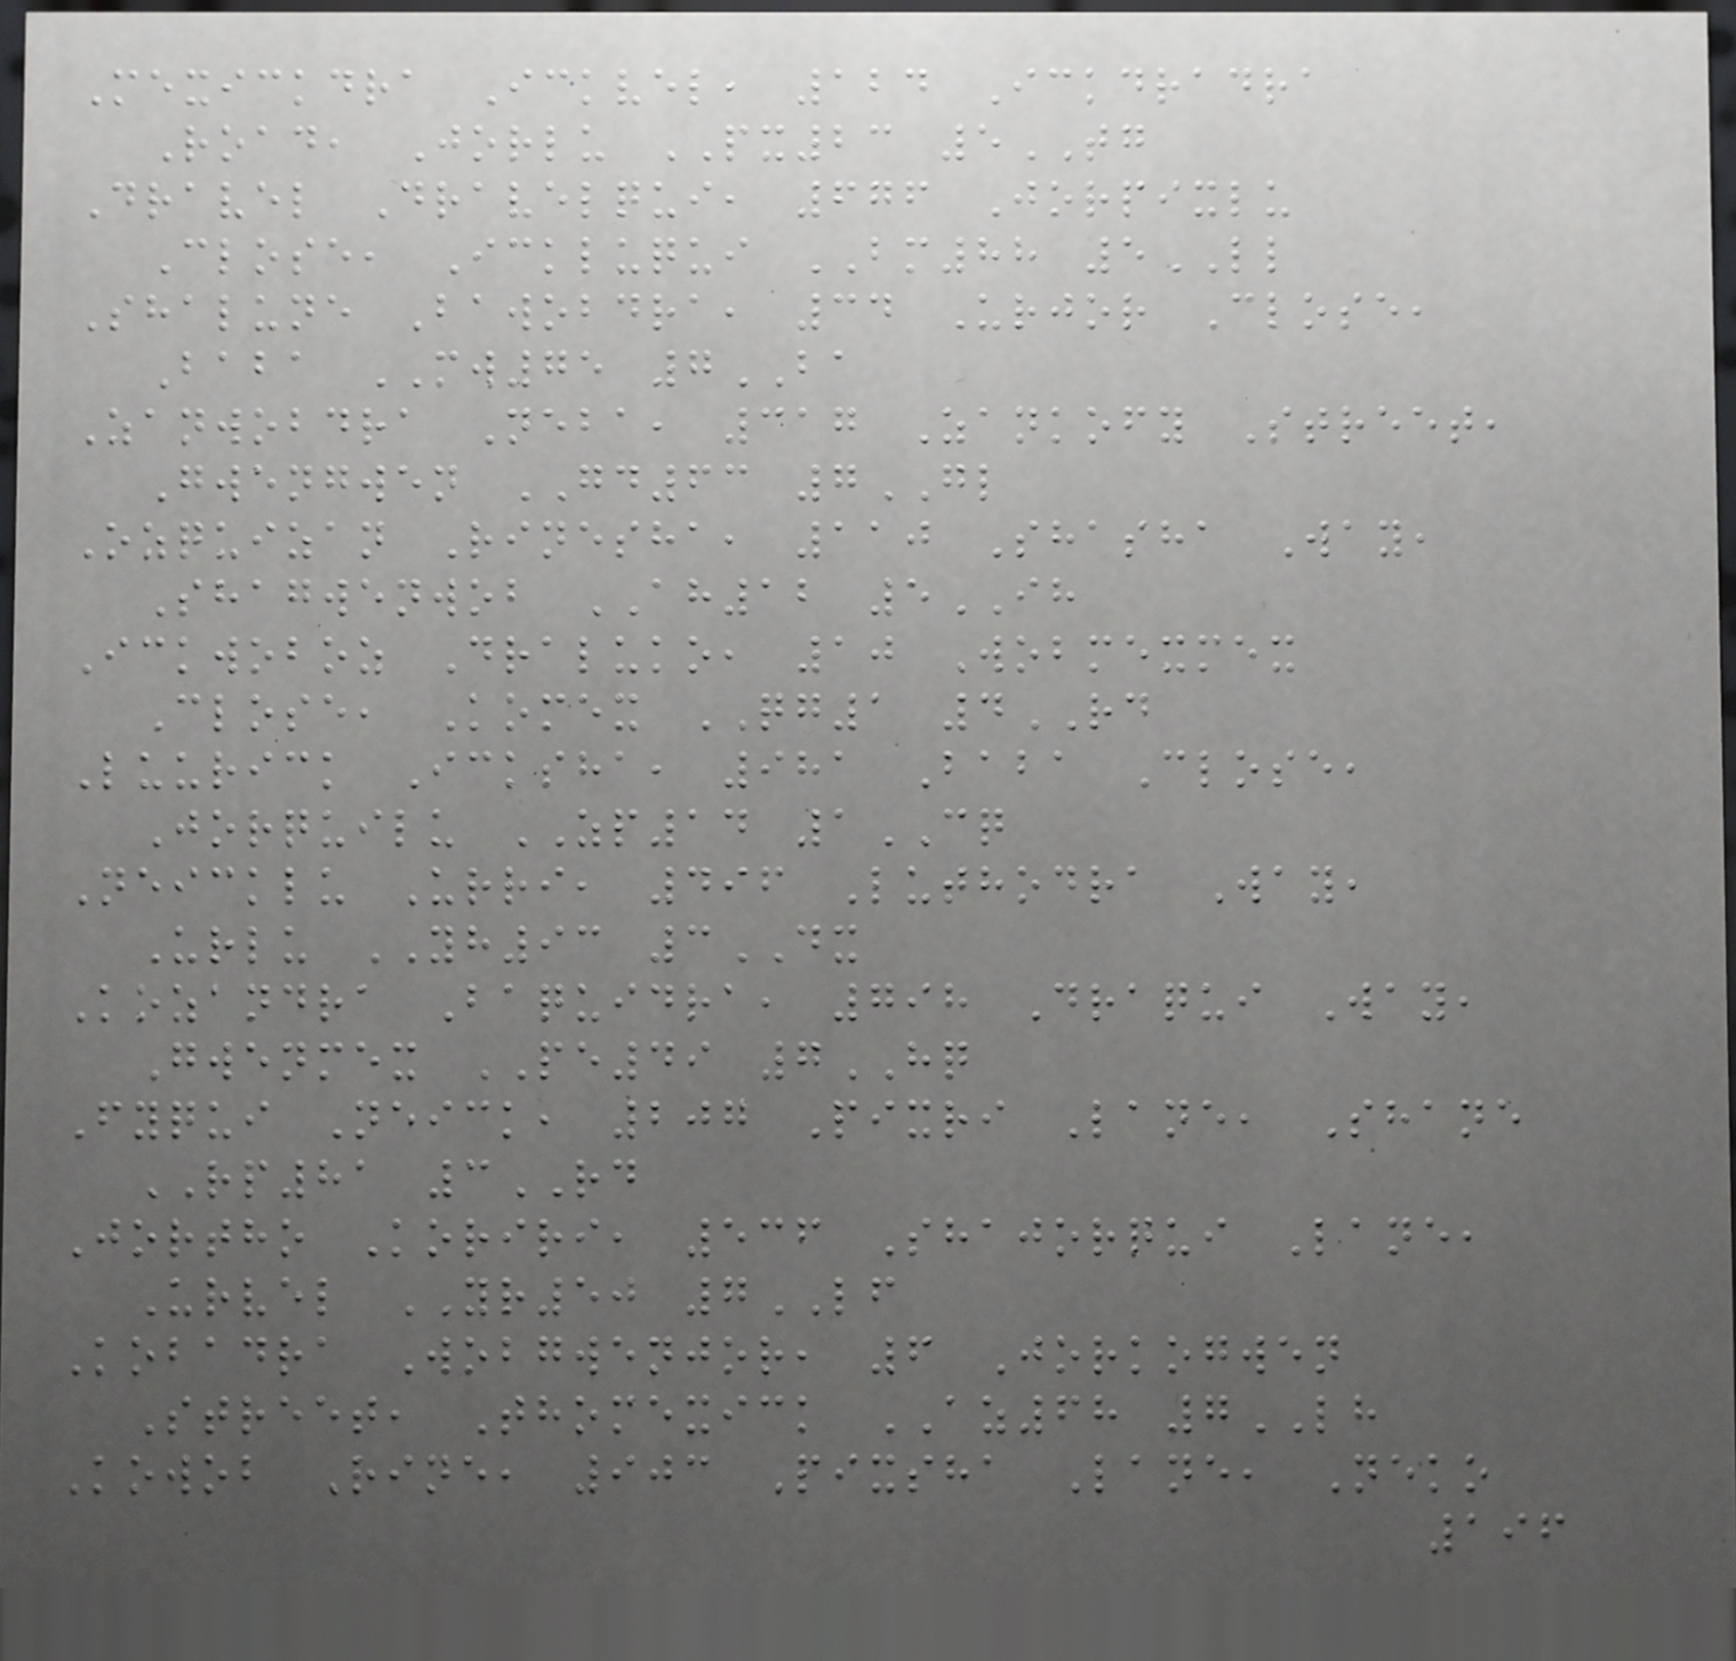Mexickdra Ickvel, 124 Ickdradra
Road, Jorlu PX23 5TG
Dravel Dravelqui, 676 Jorpixlu
Close, Ickluqui BM88 5LL
Shalune Bawobdra, 34 Urjor Close,
Baba MW75 7BA
Zanwobdra Neba, 317 Zankofy Street,
Gwengwen GD63 7GL
Ozquizan Rinesha, 110 Shasha Way,
Shagwenwob AH12 5IH
Ickwoboz Draluko, 10 Wobmexmex
Close, Komex QG1 4RD
Luurick Icksha, 981 Baba Close,
Jorquilu ZP14 1CQ
Neicklu Urri, 496 Luthodra Way,
Urlu YH93 3DX
Kozandra Baquidra, 798 Draqui Way,
Gwenmex PE49 7HQ
Fyqui Neick, 207 Pixri Lane, Shane
RP81 3RD
Jortho Koriri, 536 Shajorqui Lane,
Urvel YR50 7LF
Kobadra Wobgwenjor, 6 Jorkogwen
Street, Thomexick AZ68 7LH
Kowob Rine, 903 Pixsha Lane, Neko
196
